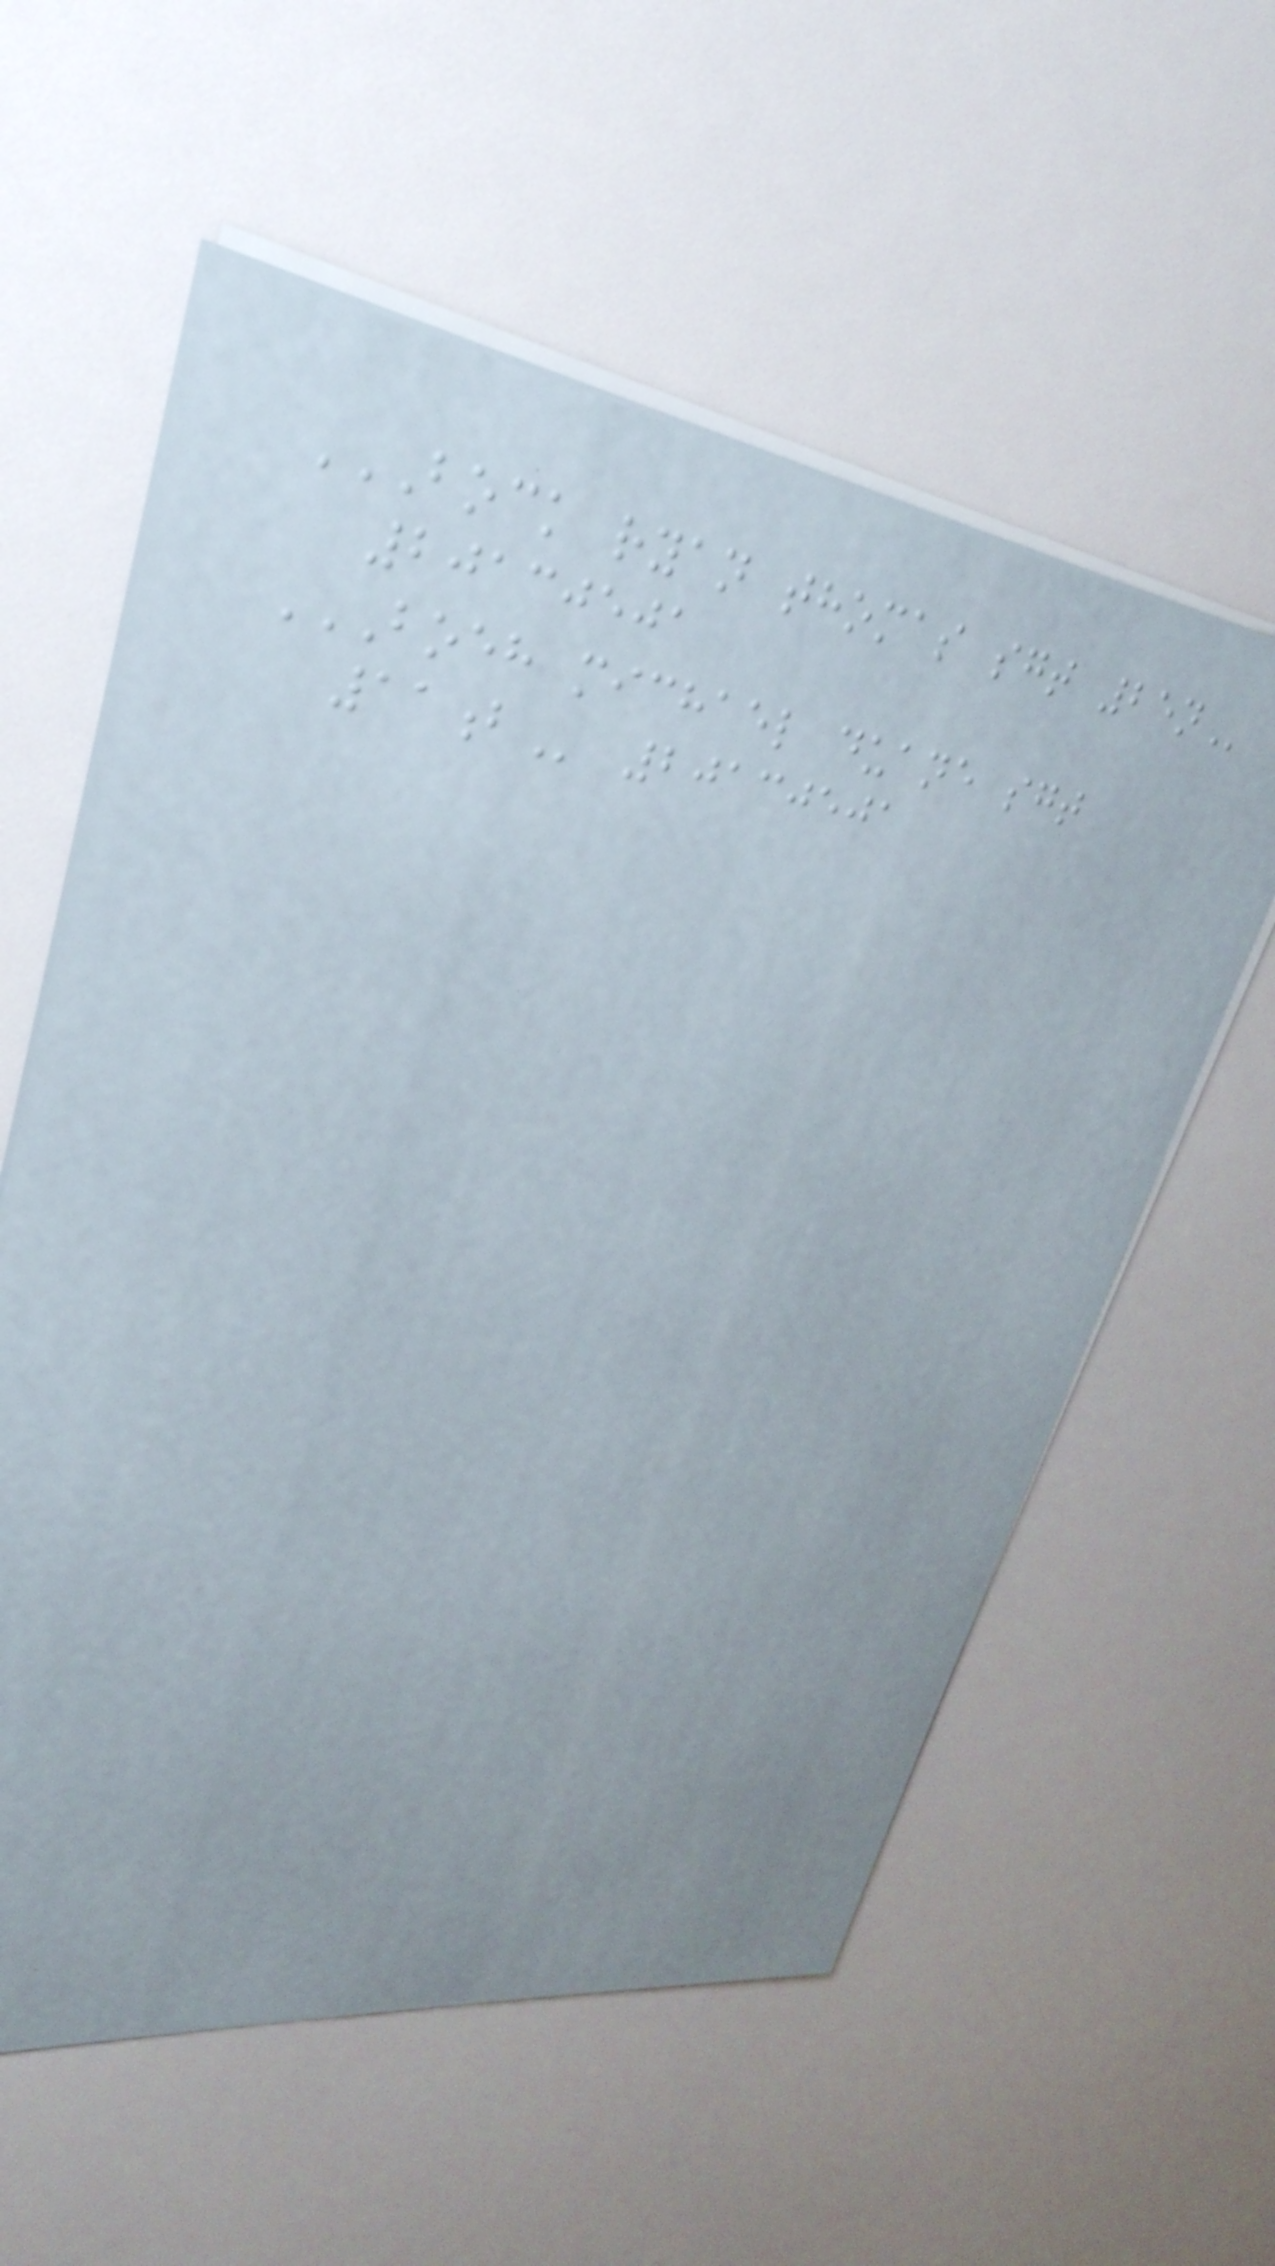BOCK RYAN THOMAS SGT 25N
20130501
BOEH MICHAEL DUANE SGT
11B 20130501
